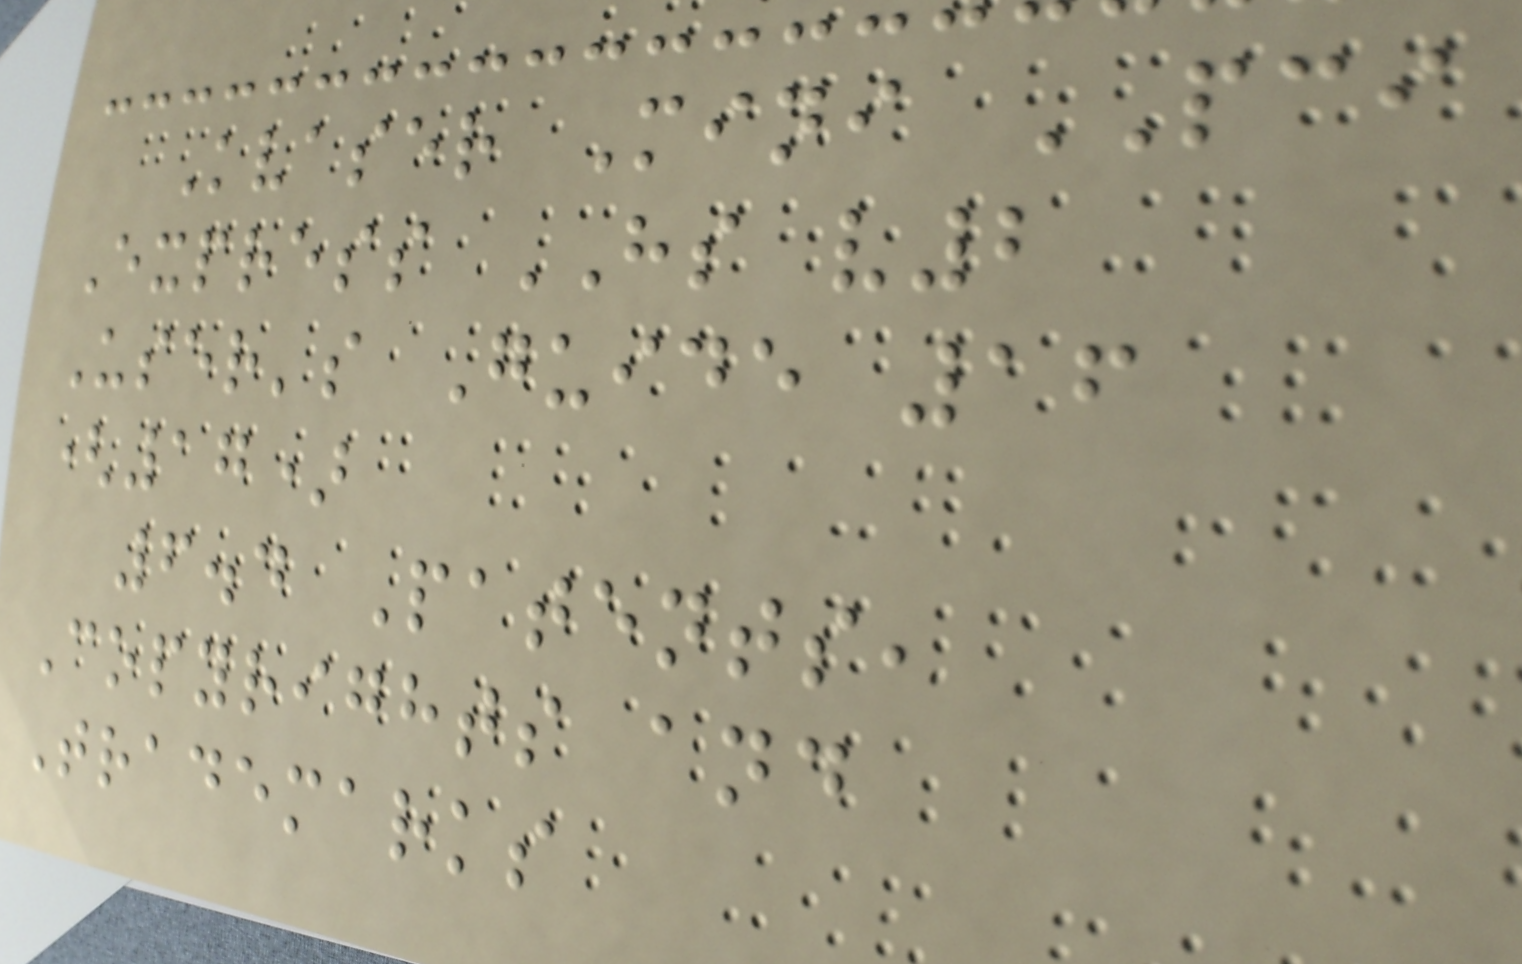Kvaser Mini PCI
Express HS v2
User's Guide 16
(17)
6.4 Patents,
Copyrights and
Trademarks
